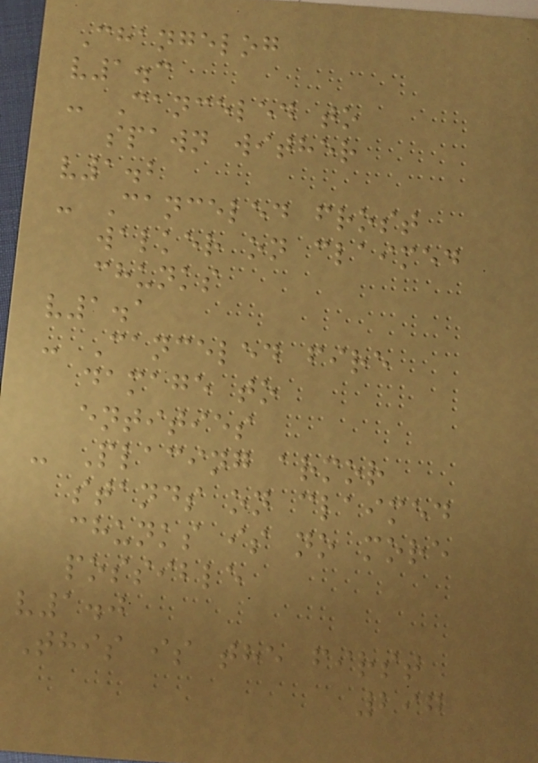Changelog
v1.3
- Canceled to
spawn wither
v1.2
- Canceled frost
walker on claimed
chunks
v1.1
- Canceled fire
damage to
entities
- Placing armor
stands on claimed
chunks is no more
possible
v1.0
This is the first
297
